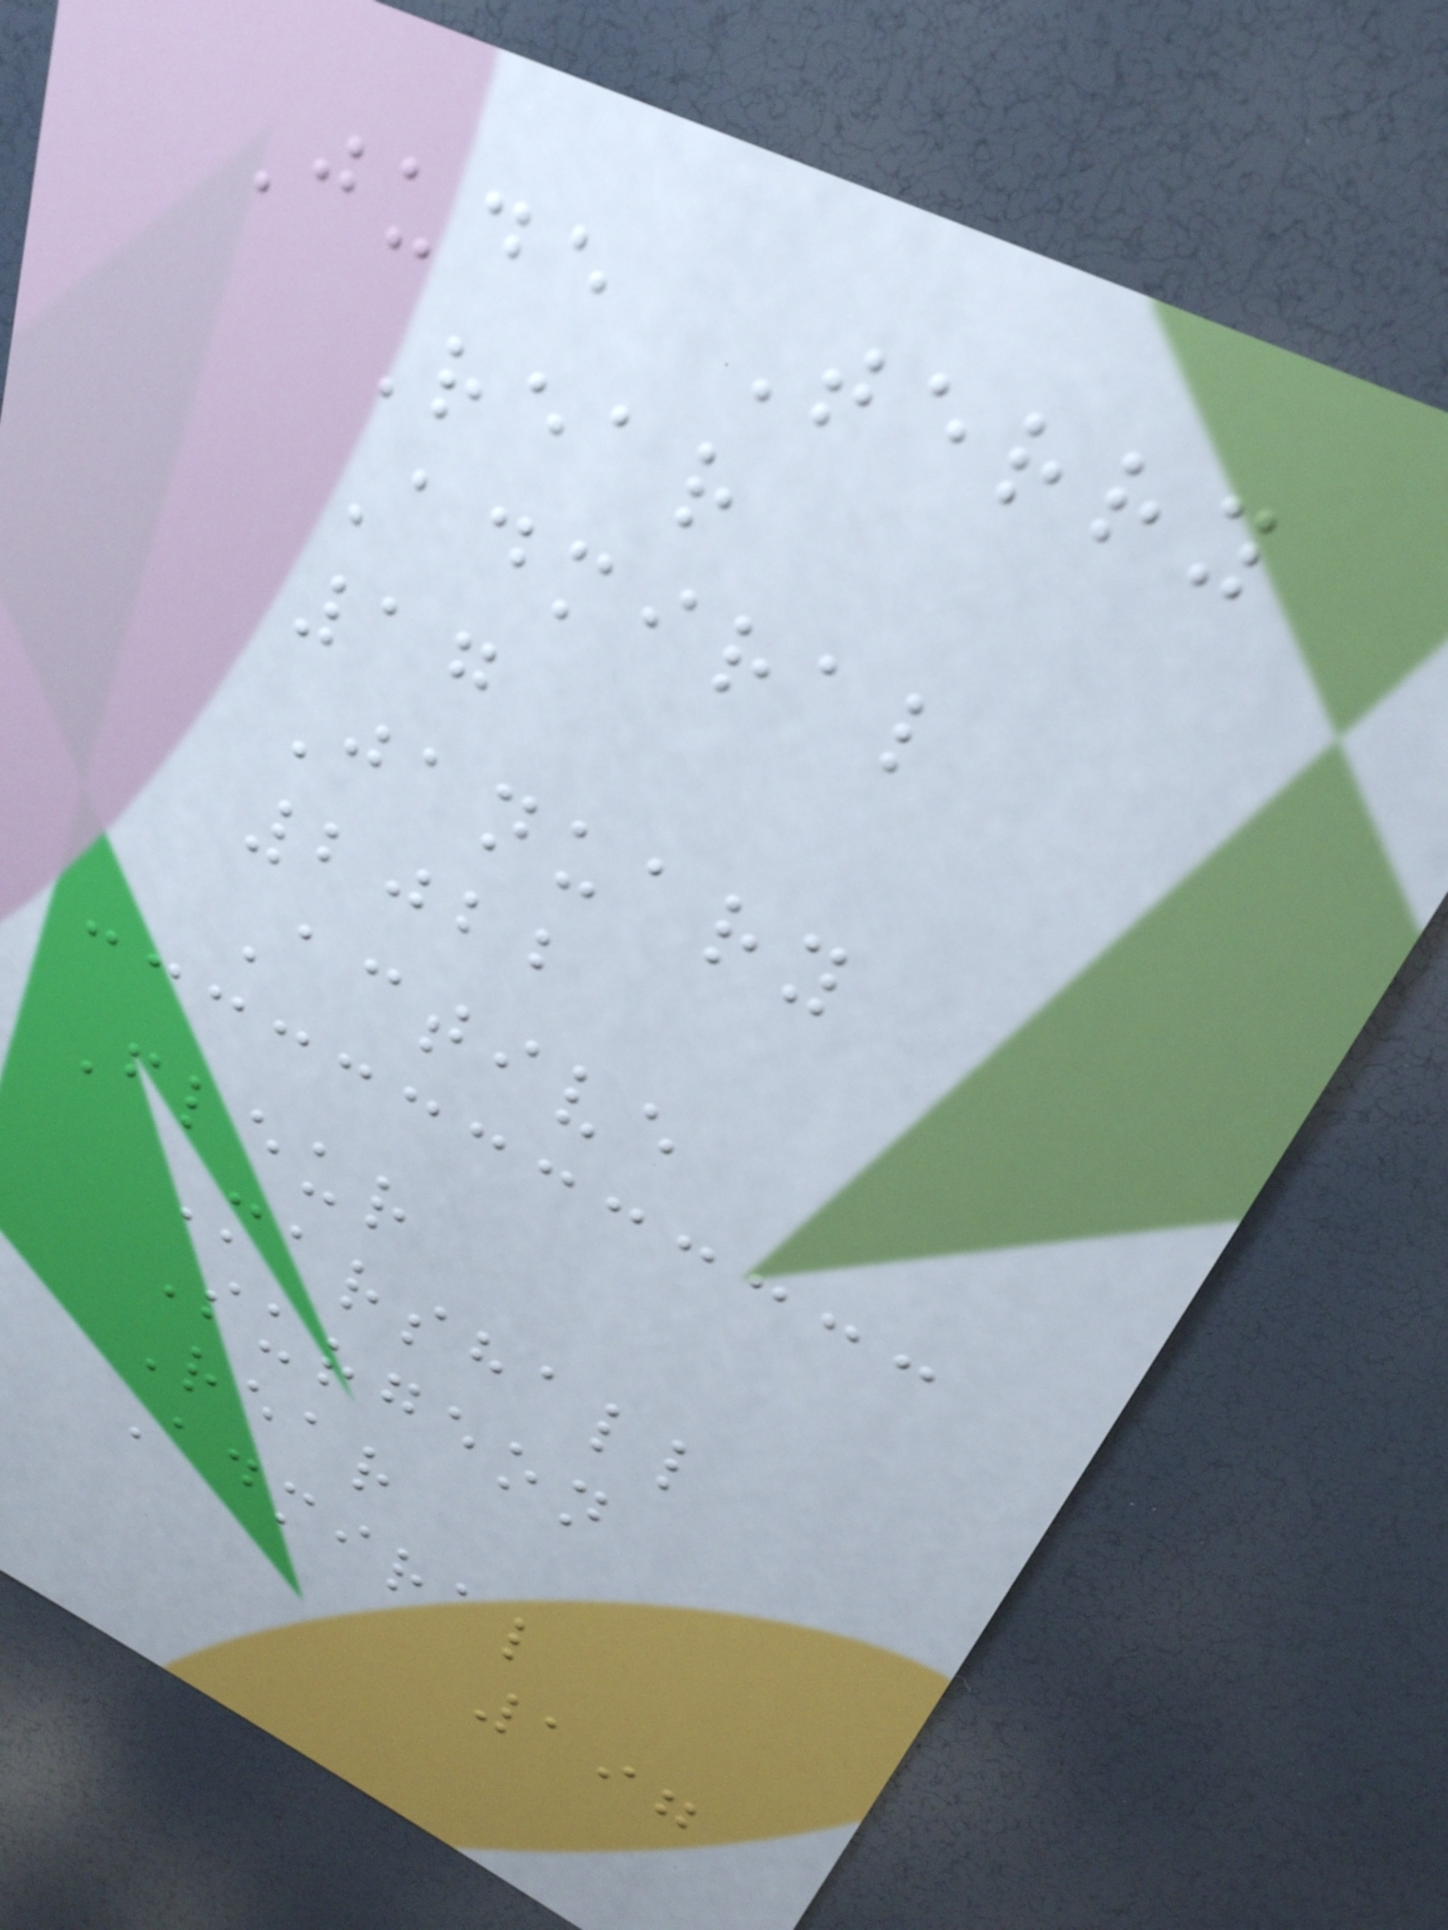Jude Terry
Rear
Admiral
17
January
2022
Active
Fleur
Marshall
Surgeon
Rear
Admiral
197
